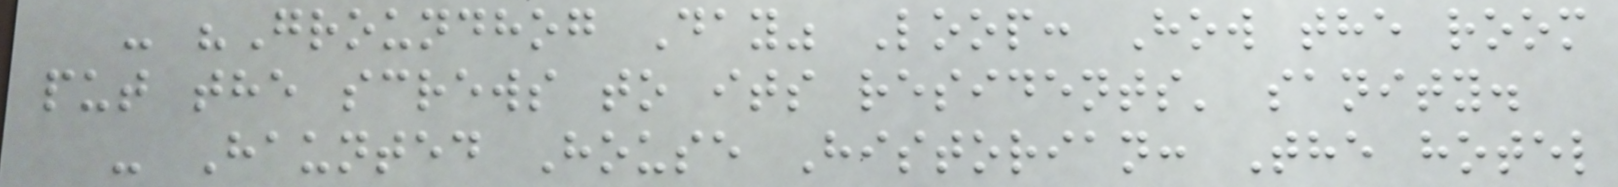- "Groundhog Day" Loop: How the room
put the screws to its residents' sanity.
- Haunted House Historian: The hotel
